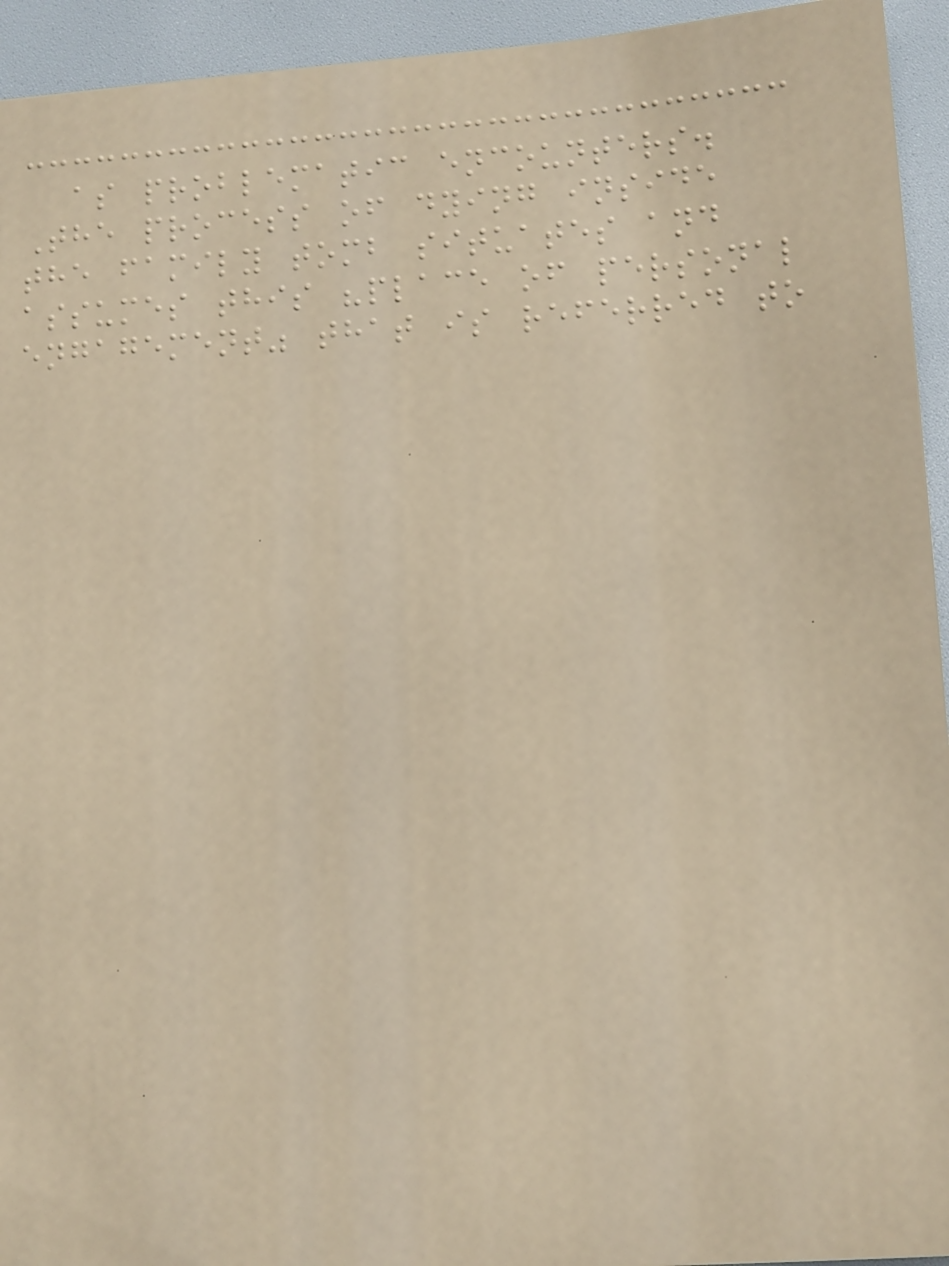as problematic encounters.
The process of dying inside
the family tomb situates and
assumes this "place of personal
engagement" that is referred to
